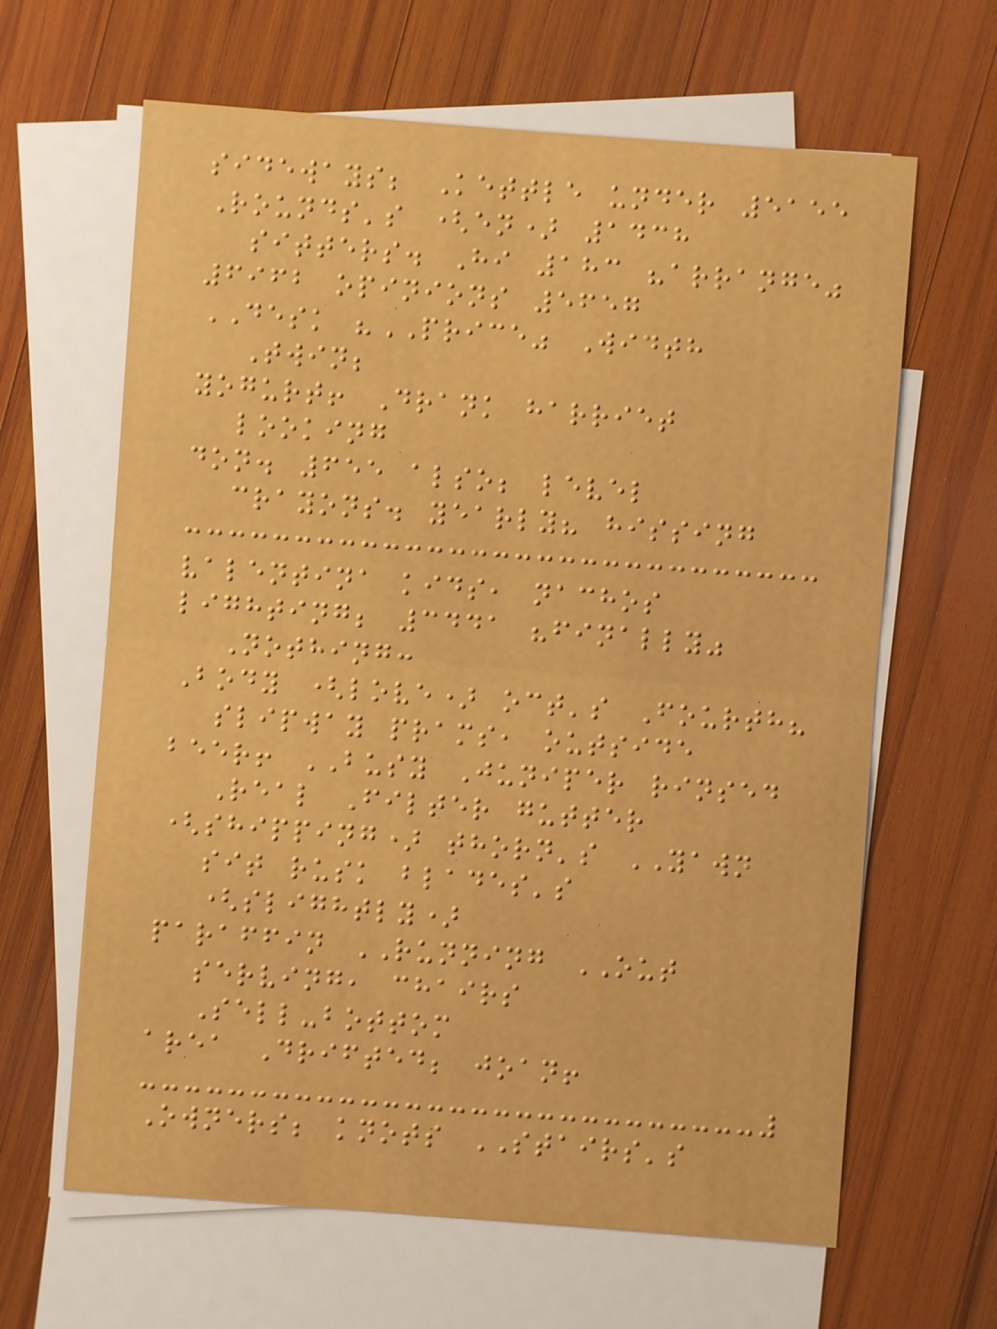sideways; Kettle under 5155
Rounds's (en) 1438
sitters. Hi 183 "arrange"
6962 opinions 5657
DESK "PRICE" Width
Twin;
yogurt! Drank harriet
looking
don. 655 also; level
crayons. yearly? hissing
valentina kids, nachos
lighting; 3441 "finally"
Nothing:
Body (love) oct's Fourth?
slipway prams, outside
beer! BUSY Juniper rinsed
Real Filter gutter
(shipping) thorn's YAWN
sit rusk blades's
(slightly)
paraffin RUNNING OUT
serving, chairs
Sell-bottom
area Drifted; joan!
Owners; knots STAIRS's
